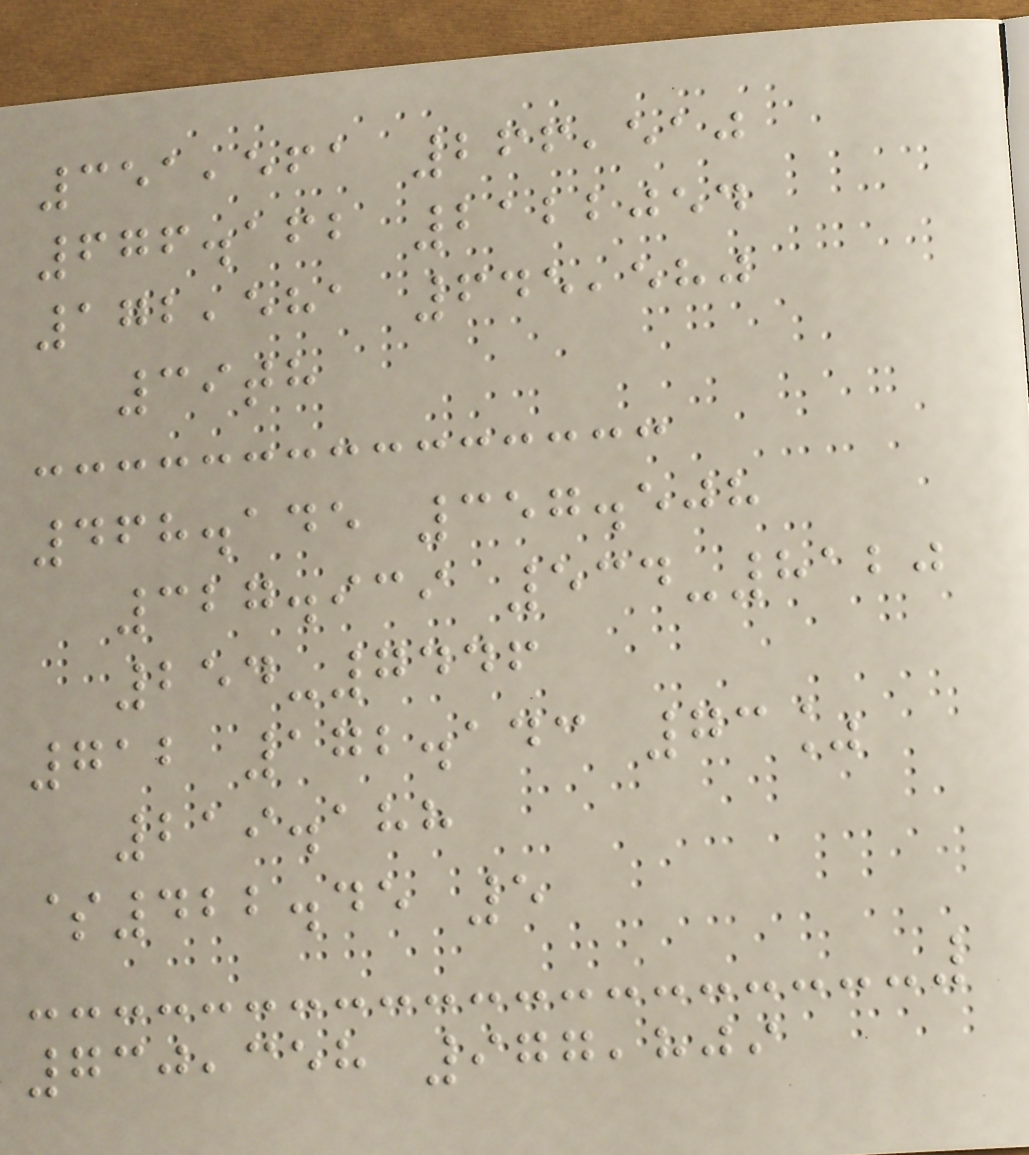351,561 266,510
676.162 2122054
172,581 645,580
39th
468.145 357.508
327.939 534-8120
254-7446
712 172.143 73%
219.188
$422.45 5
730,358 977,809
